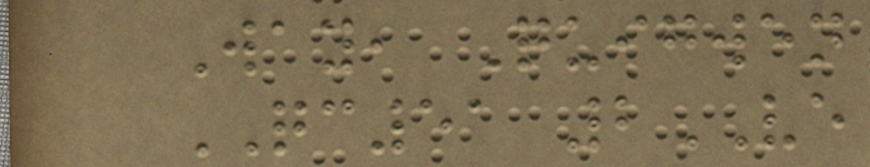Way, Quigwen
QC51 2VE
